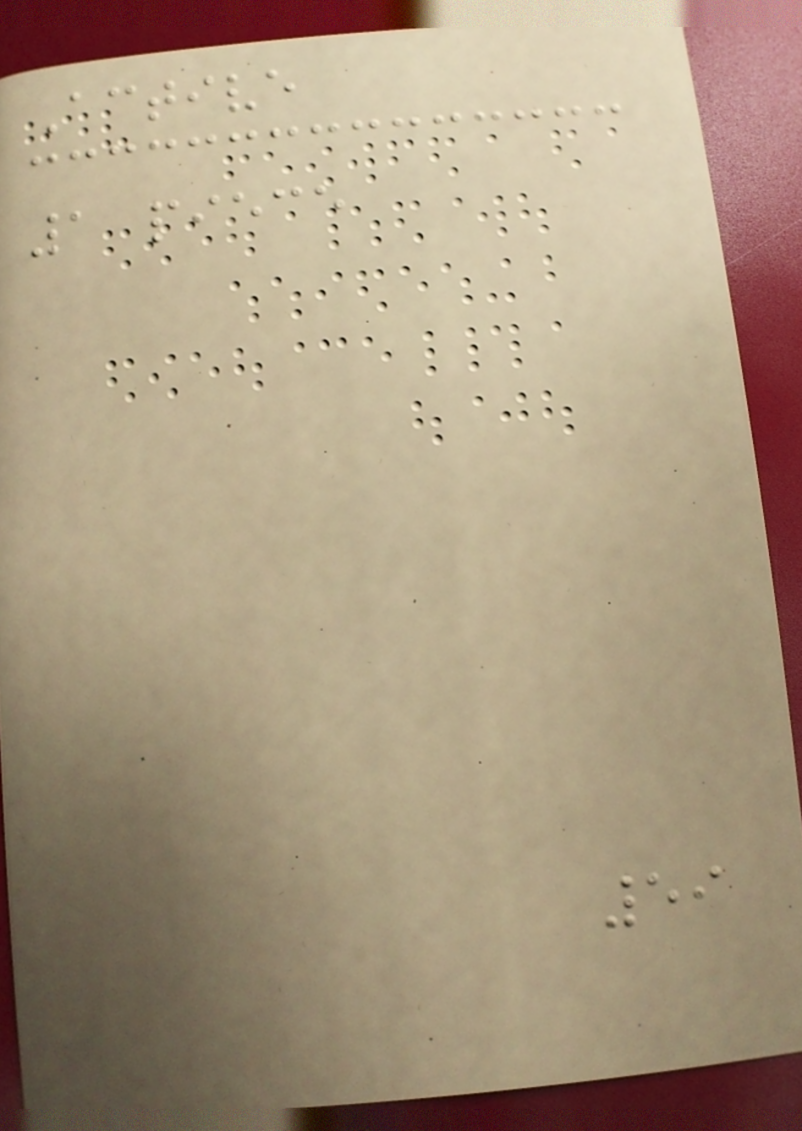Active
1 piece
59
